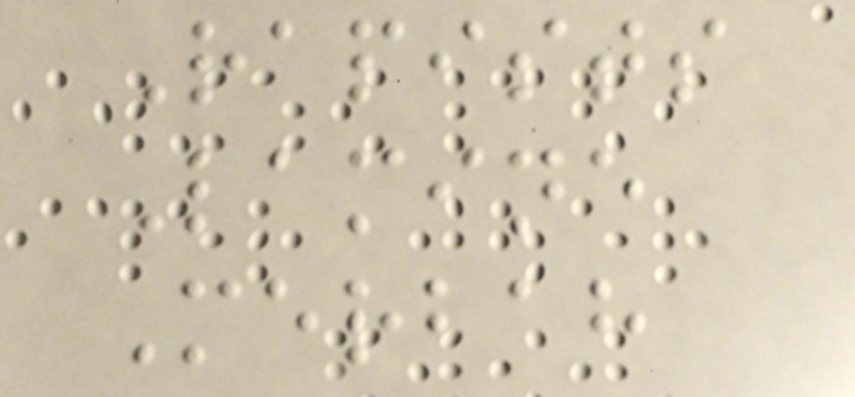Rapists
Lamine
Merbah
